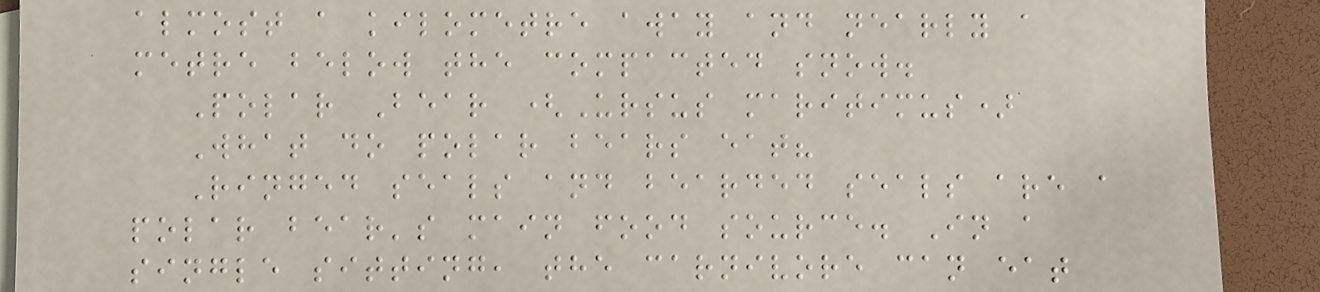almost a kilometre away and nearly a
metre below the compacted snow.
Polar Bear (Ursus maritimus)
What do polar bears eat?
Ringed seals and bearded seals are a
polar bear's main food source. In a
single sitting, the carnivore can eat
